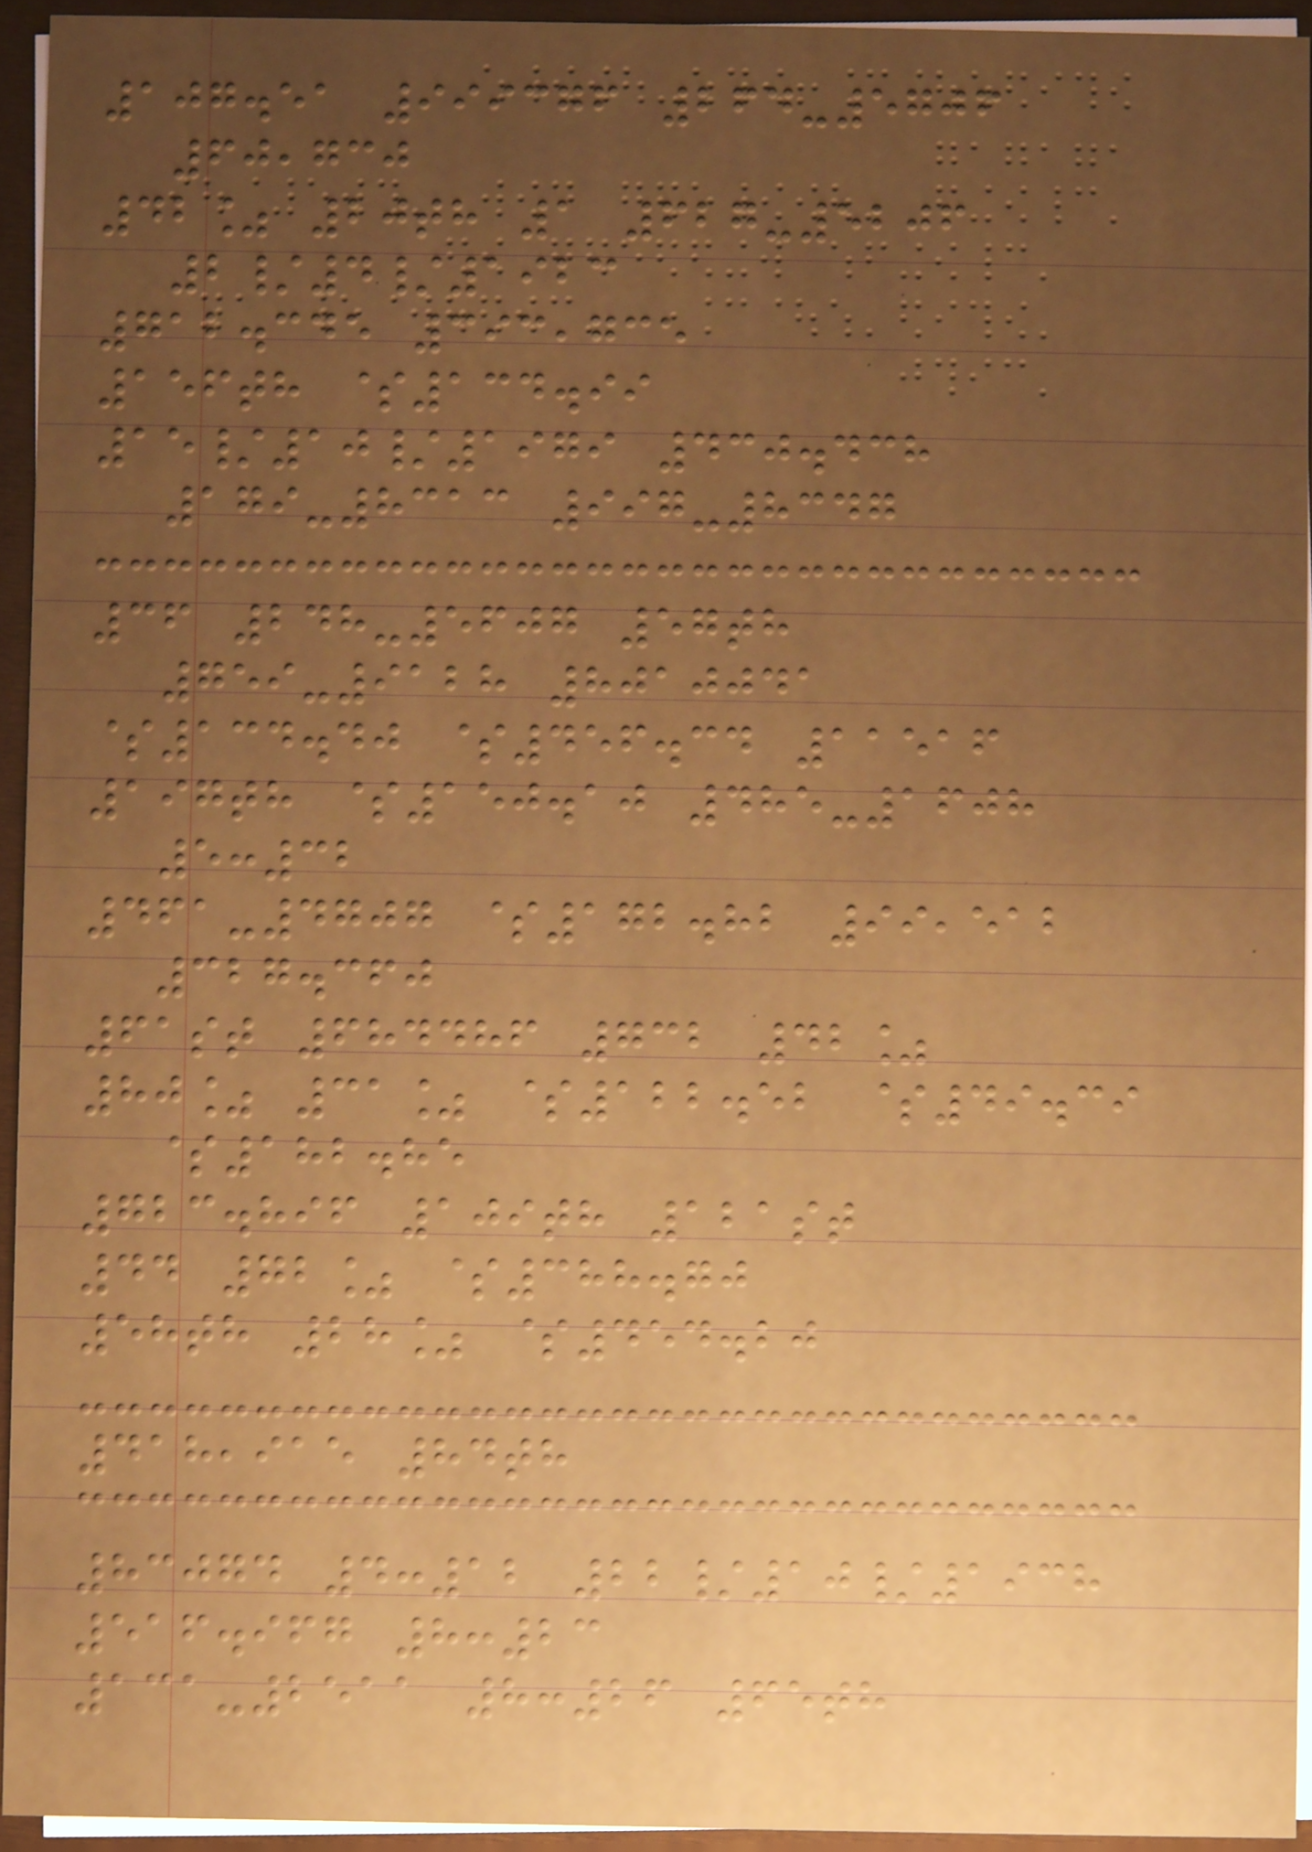107.51 999376 264-5706
60,730
42% 20th 1 627-5206
2/4/1923
712.345 393,735
156th $134.99
15/10/1979 430.438
179-8313 997-8347
36 248-5607 57th
759-9128 8010041
$134.40 $456.34 11516
197th $150.10 485-1608
5:32
461-4707 $172.82 99,512
327.360
61st 684486 732 42%
80% 31% $122.52 $49.39
$182.85
723.896 109th 121st
44 72% $388.70
58th 28% $454.20
418,915 84th
83074 4:12 22/10/1938
516.967 8:23
131-2511 8:26 65th
